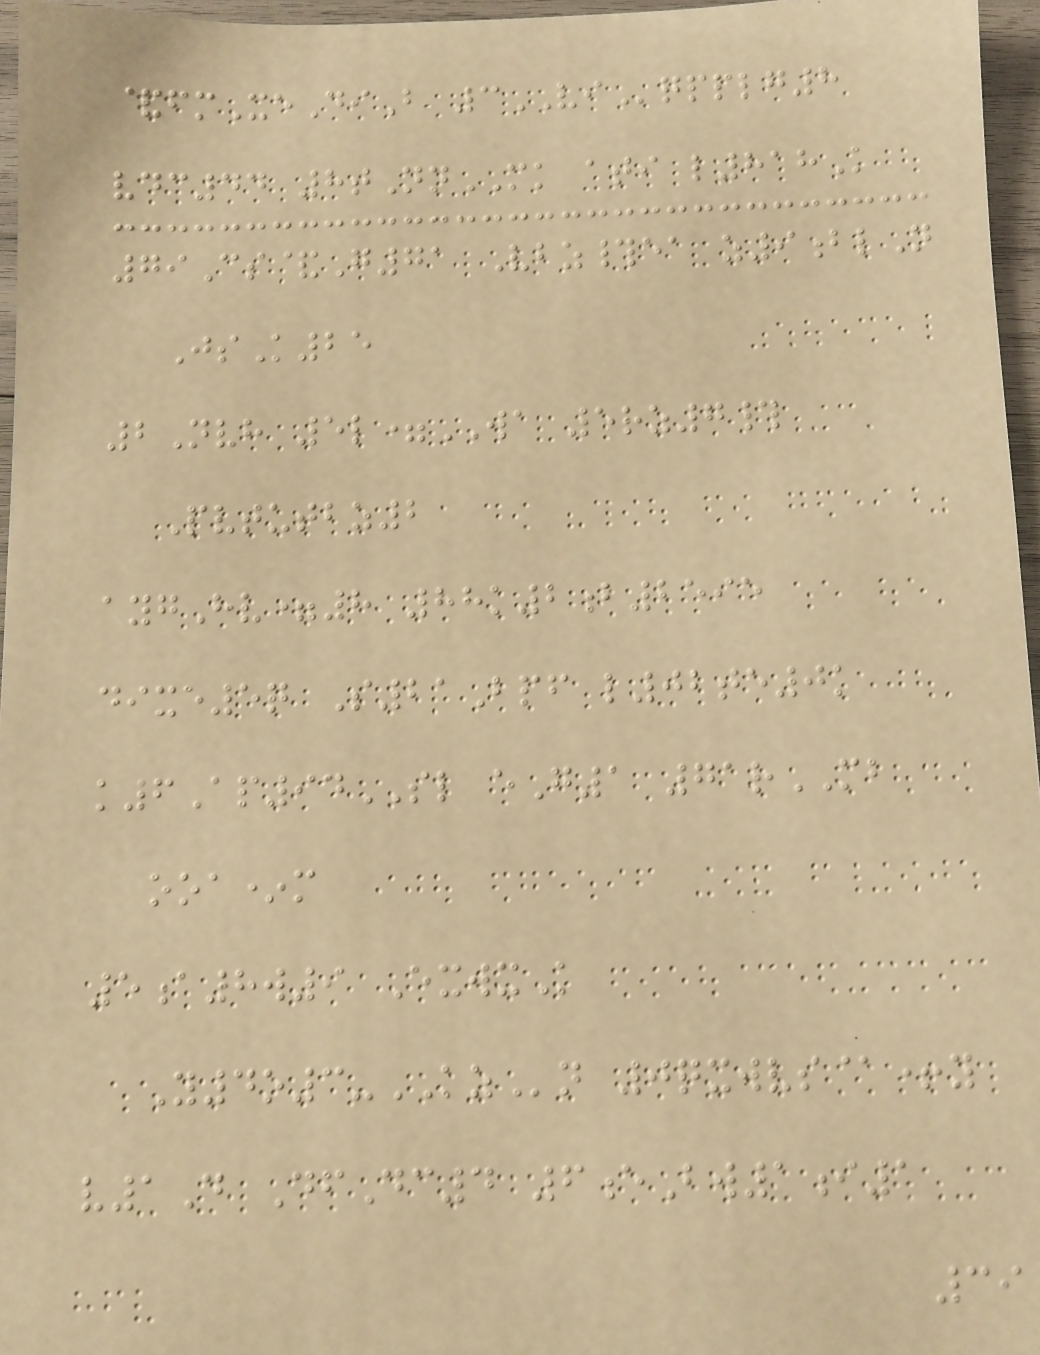&fmXeDiB 3VIqpplg8
vdc44 8tNnMK ati l818K
79Cs&G71 Vbz#ea z9blN
JsK25
2Nvh 5l=WA 5rz7#
Pvtutbz2
aygHv=8 88k2b2595
dixe5q S21Bpf l02te0k
k6Ap94SL eG1 71rMB
ooa*m
5a8w9 ExwxK
Y4o3-KZn 0qxwvs@+y
v1D DfDc4 6eBw1i1
39
